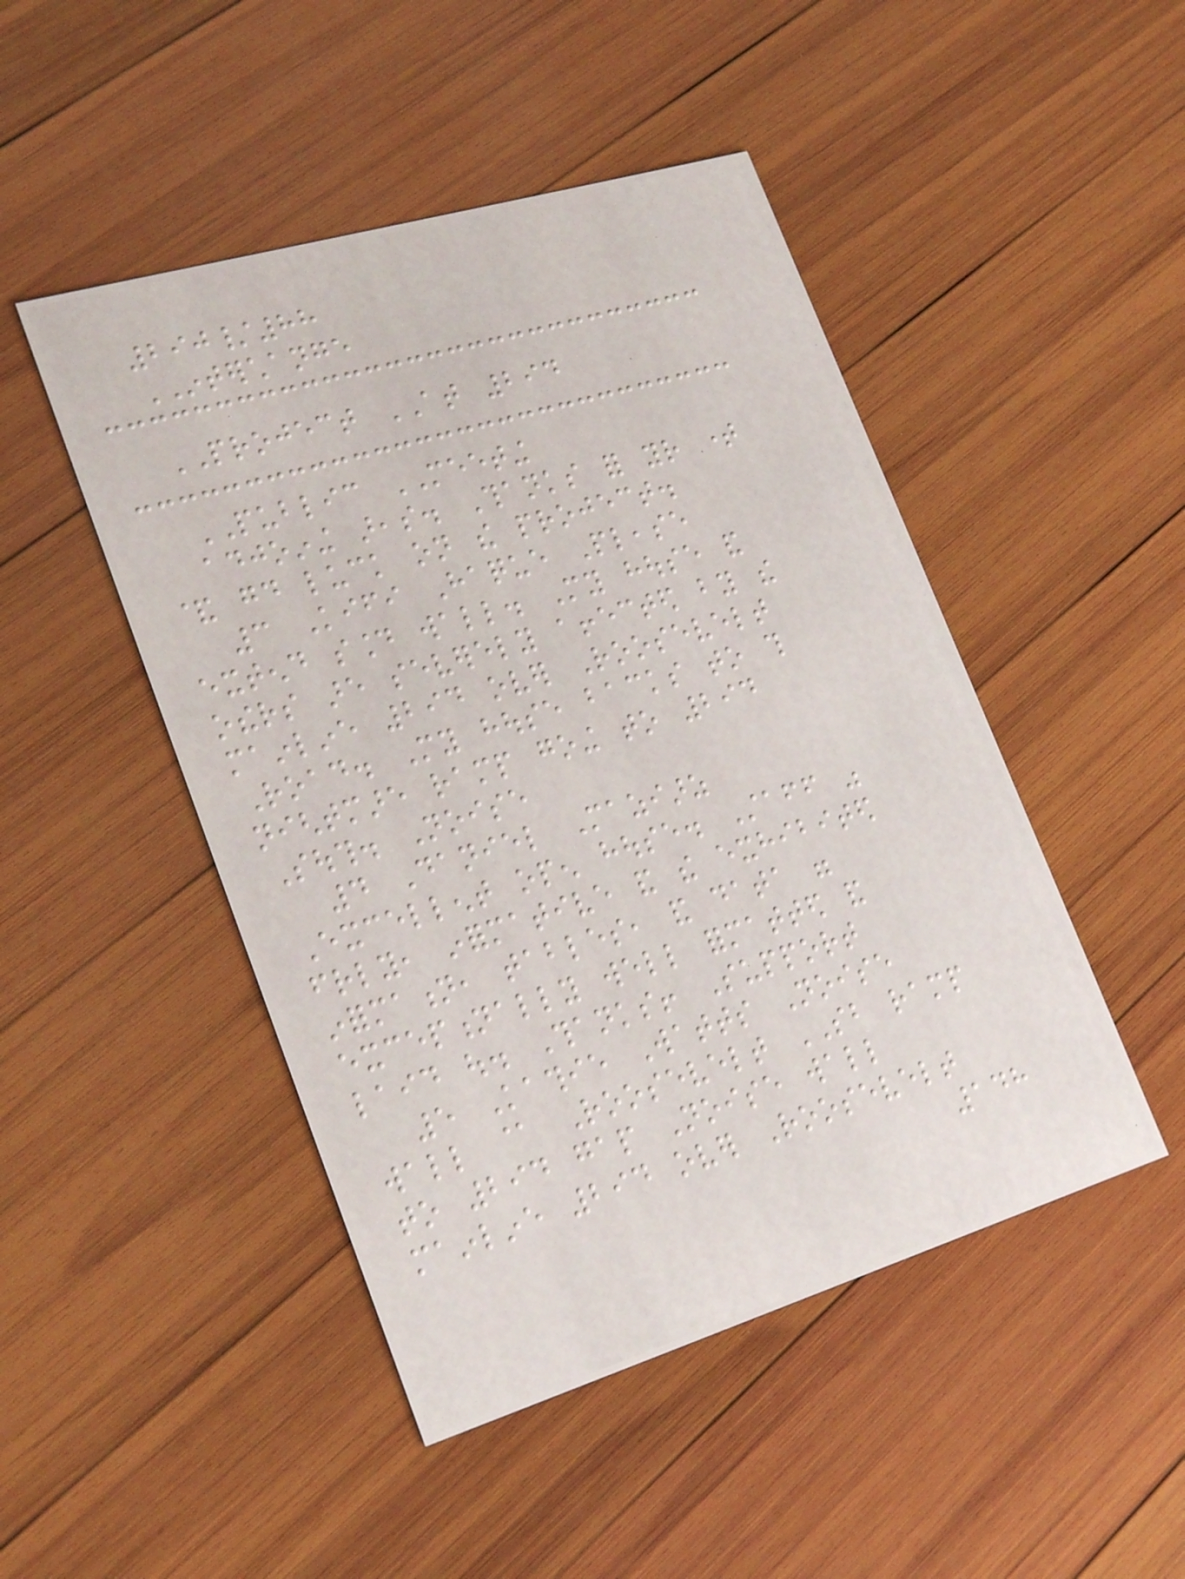290/88
INTERCHANGE
PROJECT AT 294
PUBLIC MEETING
adjoining areas. Thanks for your time
& good luck on the project.
3 Kifi Haque Please
extend sound wall. My house and
others are severely affected by the
mainline 294 over Roosevelt
Road. My house backs to this
nightmare ramp going to 294
South. Noise
4 Daniel Maziarz
Excellent open house. Staff was
friendly, informative and the exhibited
information, tables, and data were
exceptionally well formatted and
laid out. Thanks! Support
5 Kathie Watts Noise
wall @ Roosevelt SB ramp
to 294 gap Noise wall
mainline 294 over Roosevelt
148
